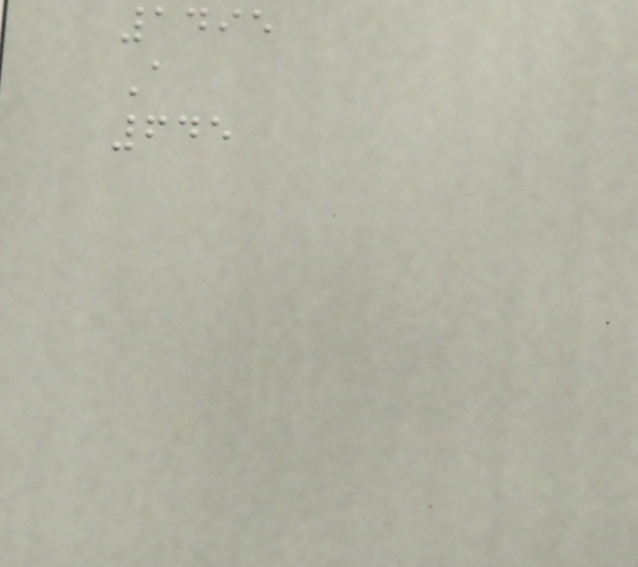1495
A
645
